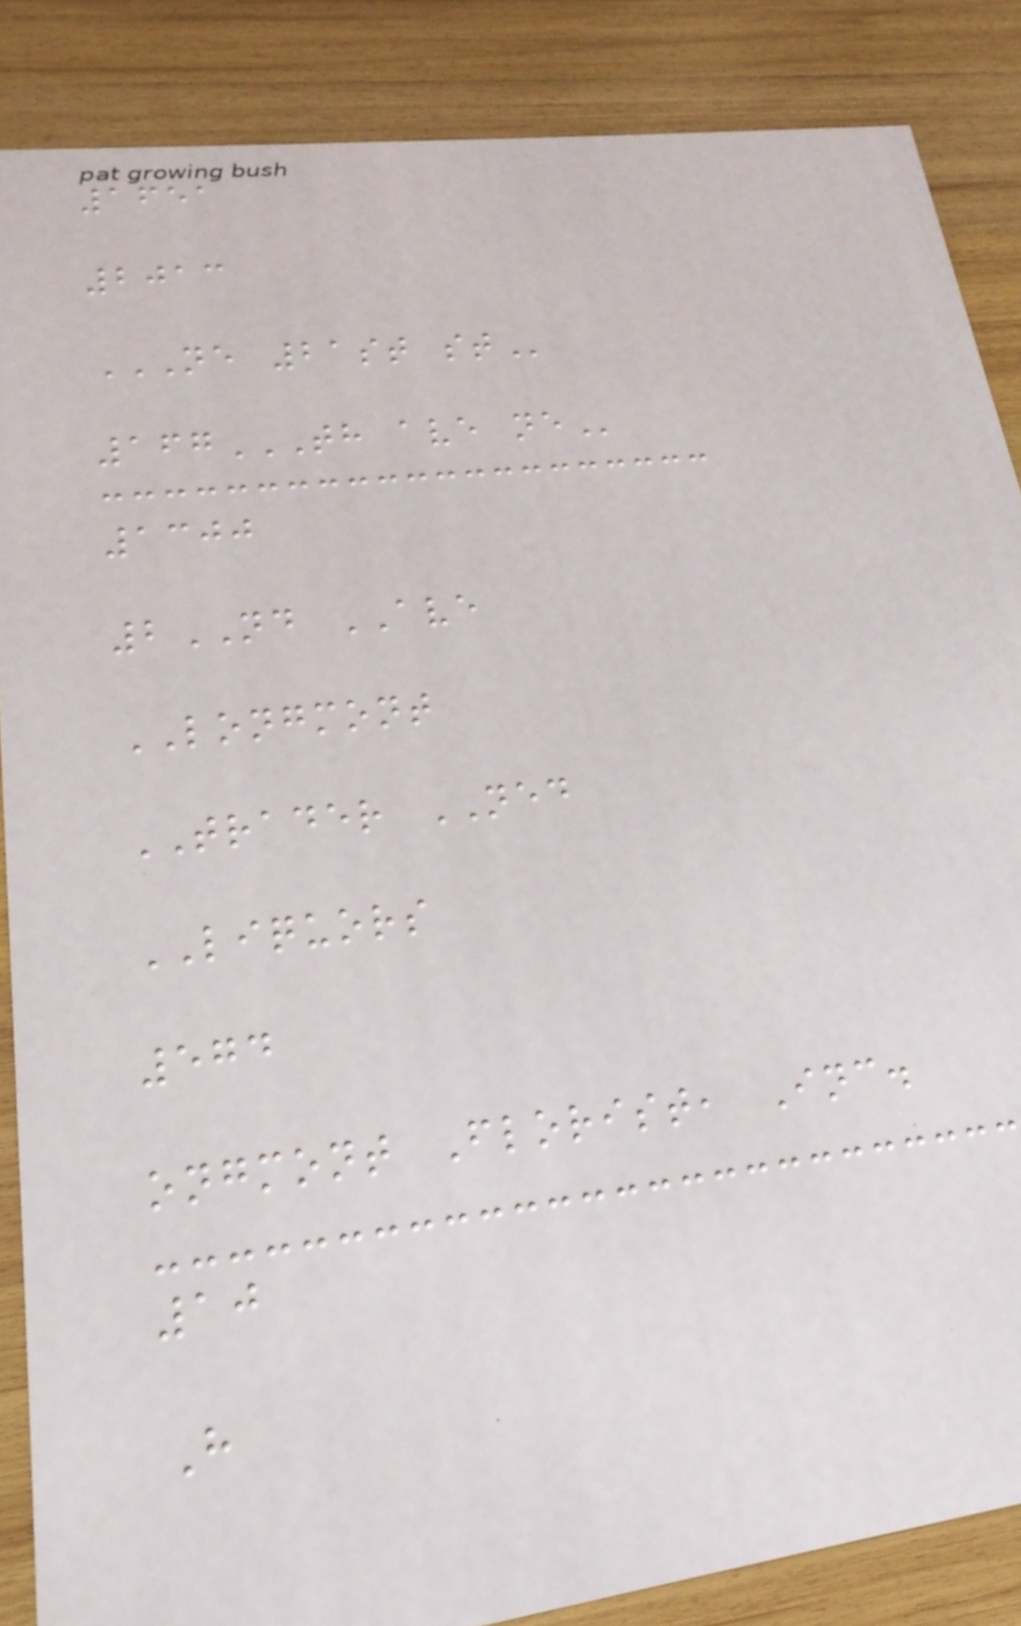1651
2013
NE 21ST ST
167TH AVE NE
1300
2ND AVE
LONGMONT
TRADER NED
LIQUORS
574
ongmont Florist, Inc.
10
H
